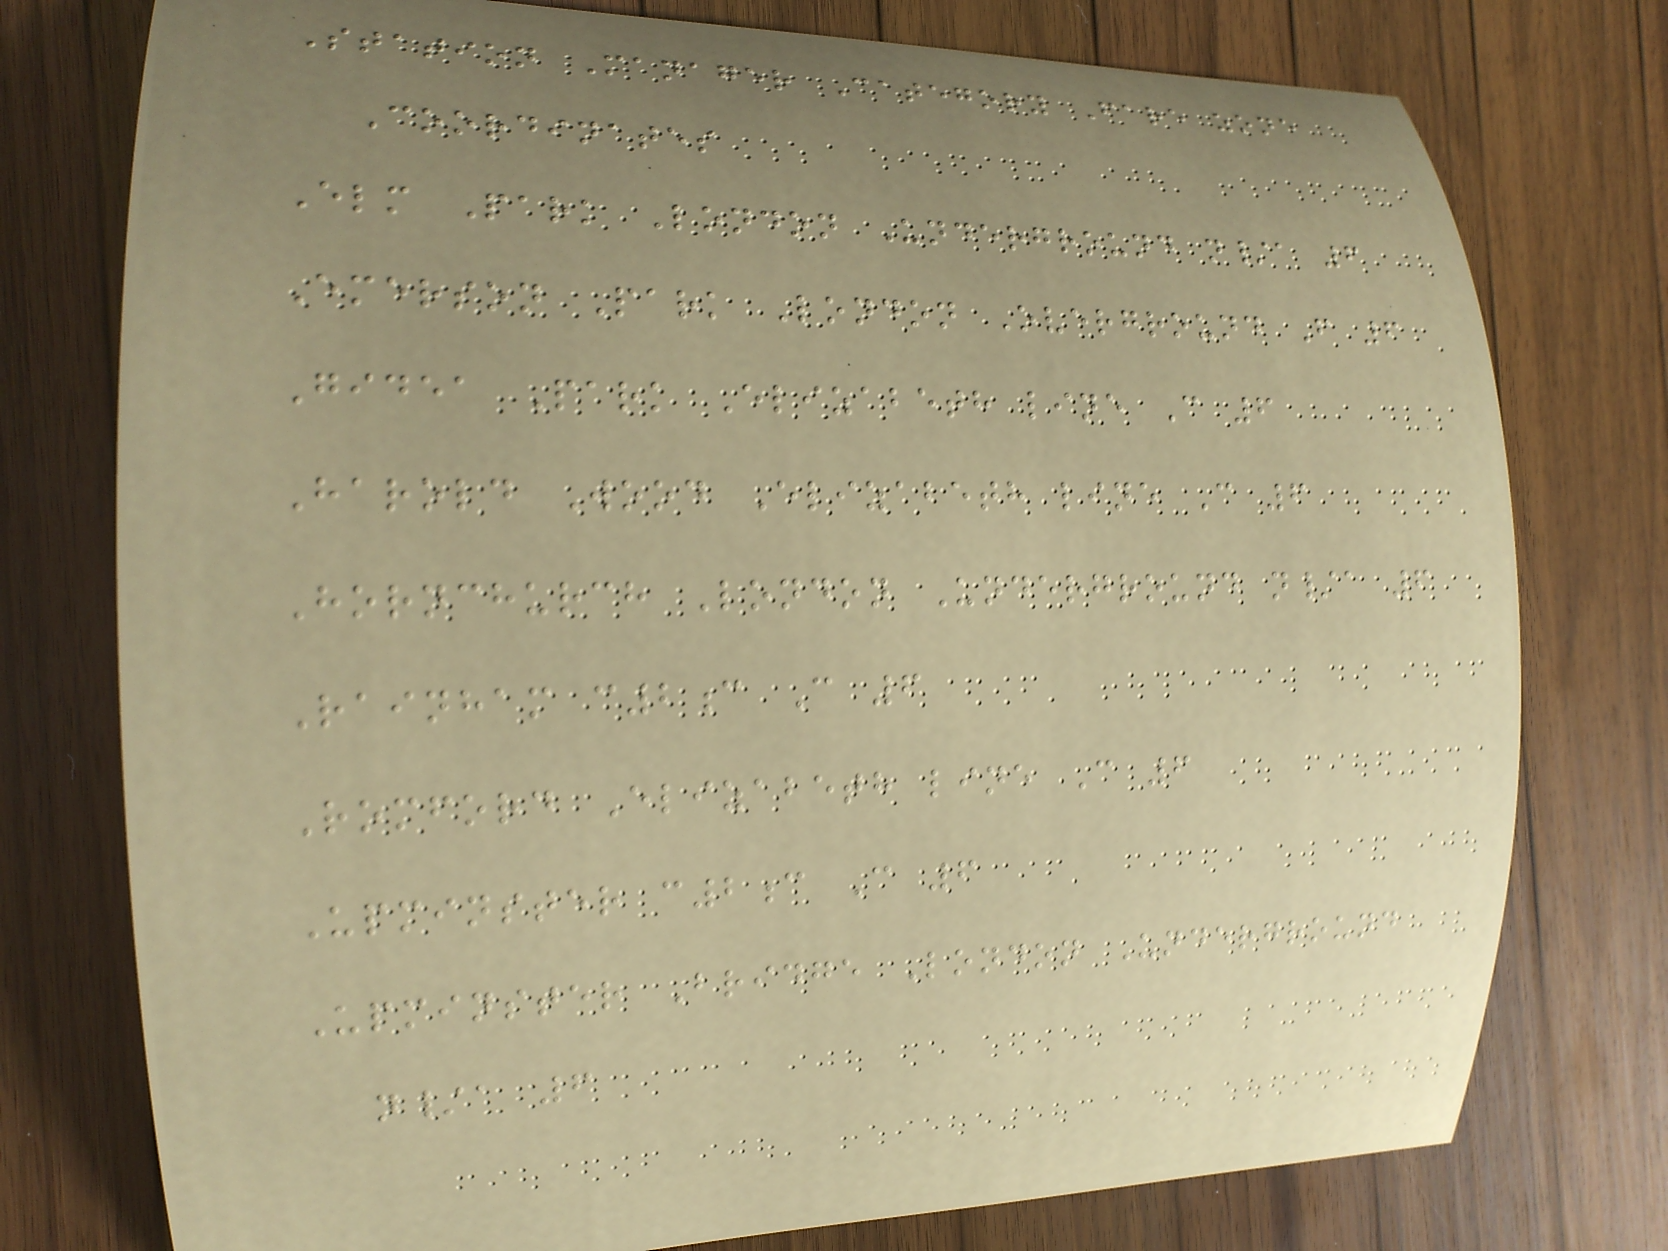Station Manager Category Fare zone
Coordinates
Elm Park London Underground n/a 6
Emerson Park London Overground F 6
Gidea Park Elizabeth line C 6
Harold Wood Elizabeth line C 6
Hornchurch London Underground n/a 6
Rainham c2c C 6
Romford Elizabeth line C 6
Upminster c2c C 6
Upminster Bridge London Underground
n/a 6
